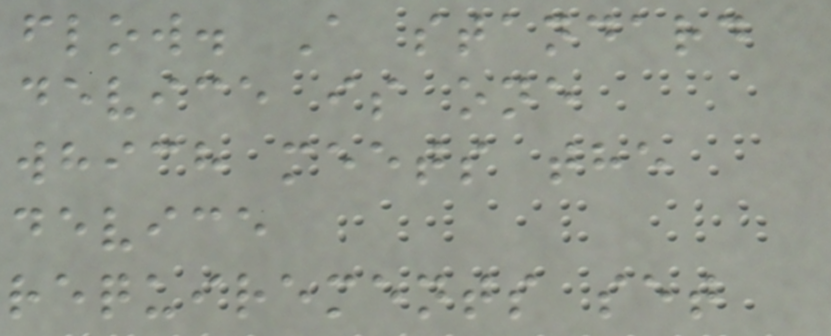flow. A standard
device is one
which meets the
device
requirements set
